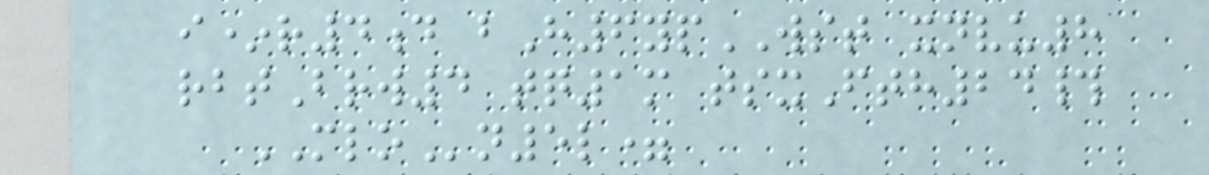i*r4d bH6ypWST xnvu8
rbtBrw4 tq1m tsxFth24#
MLOn5l=
